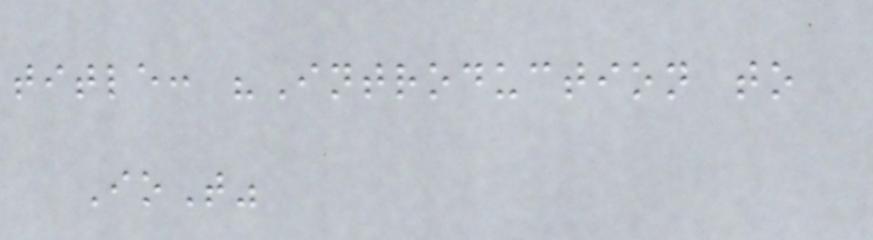title: "Introduction to
IoT"
